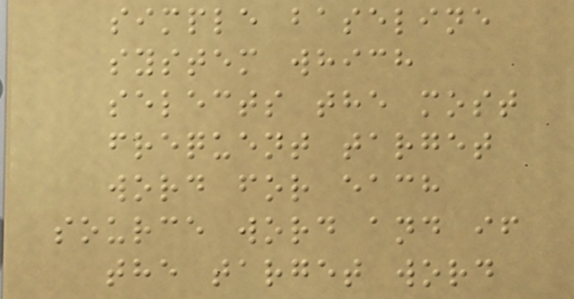simple baseline
system which
selects the most
frequent target
word for each
source word and if
the target word
